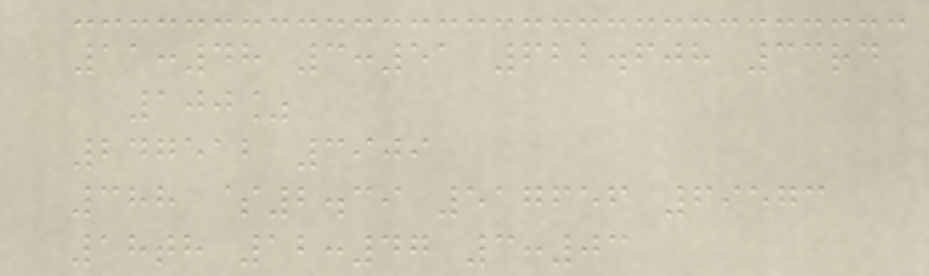11:48 3:51 622.608 33rd
100%
247512 3909
388 $2.39 517656 69573
18th 12:47 3:03
